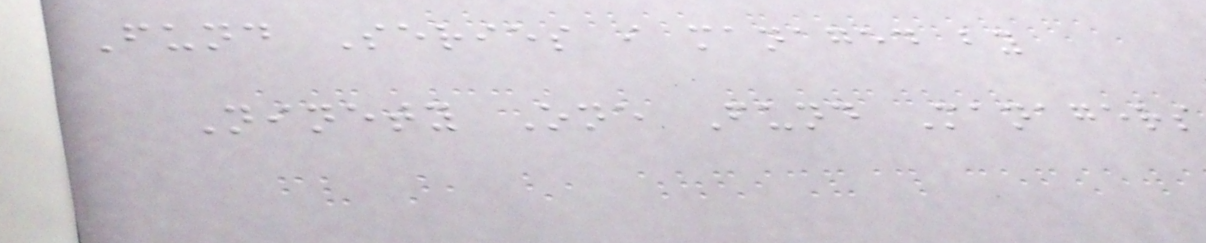Fund Series i managed by
Ninety One Fund Managers
